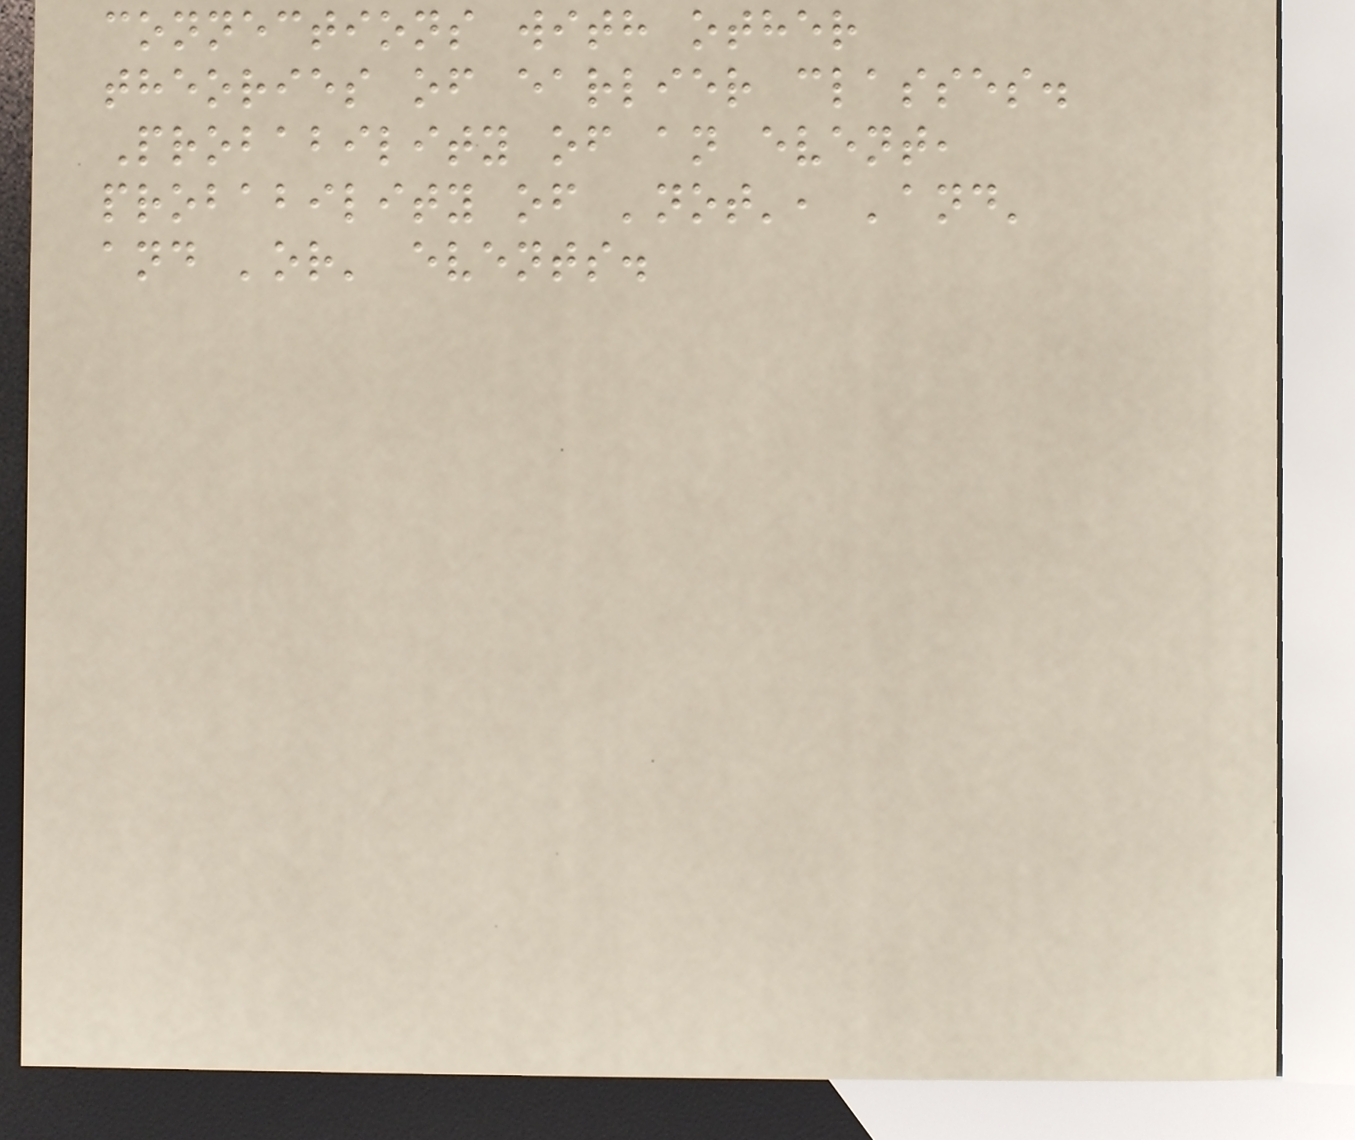connections with other
theories of earlier classes.
Probability of an event,
probability of 'not', 'and'
and 'or' events.
